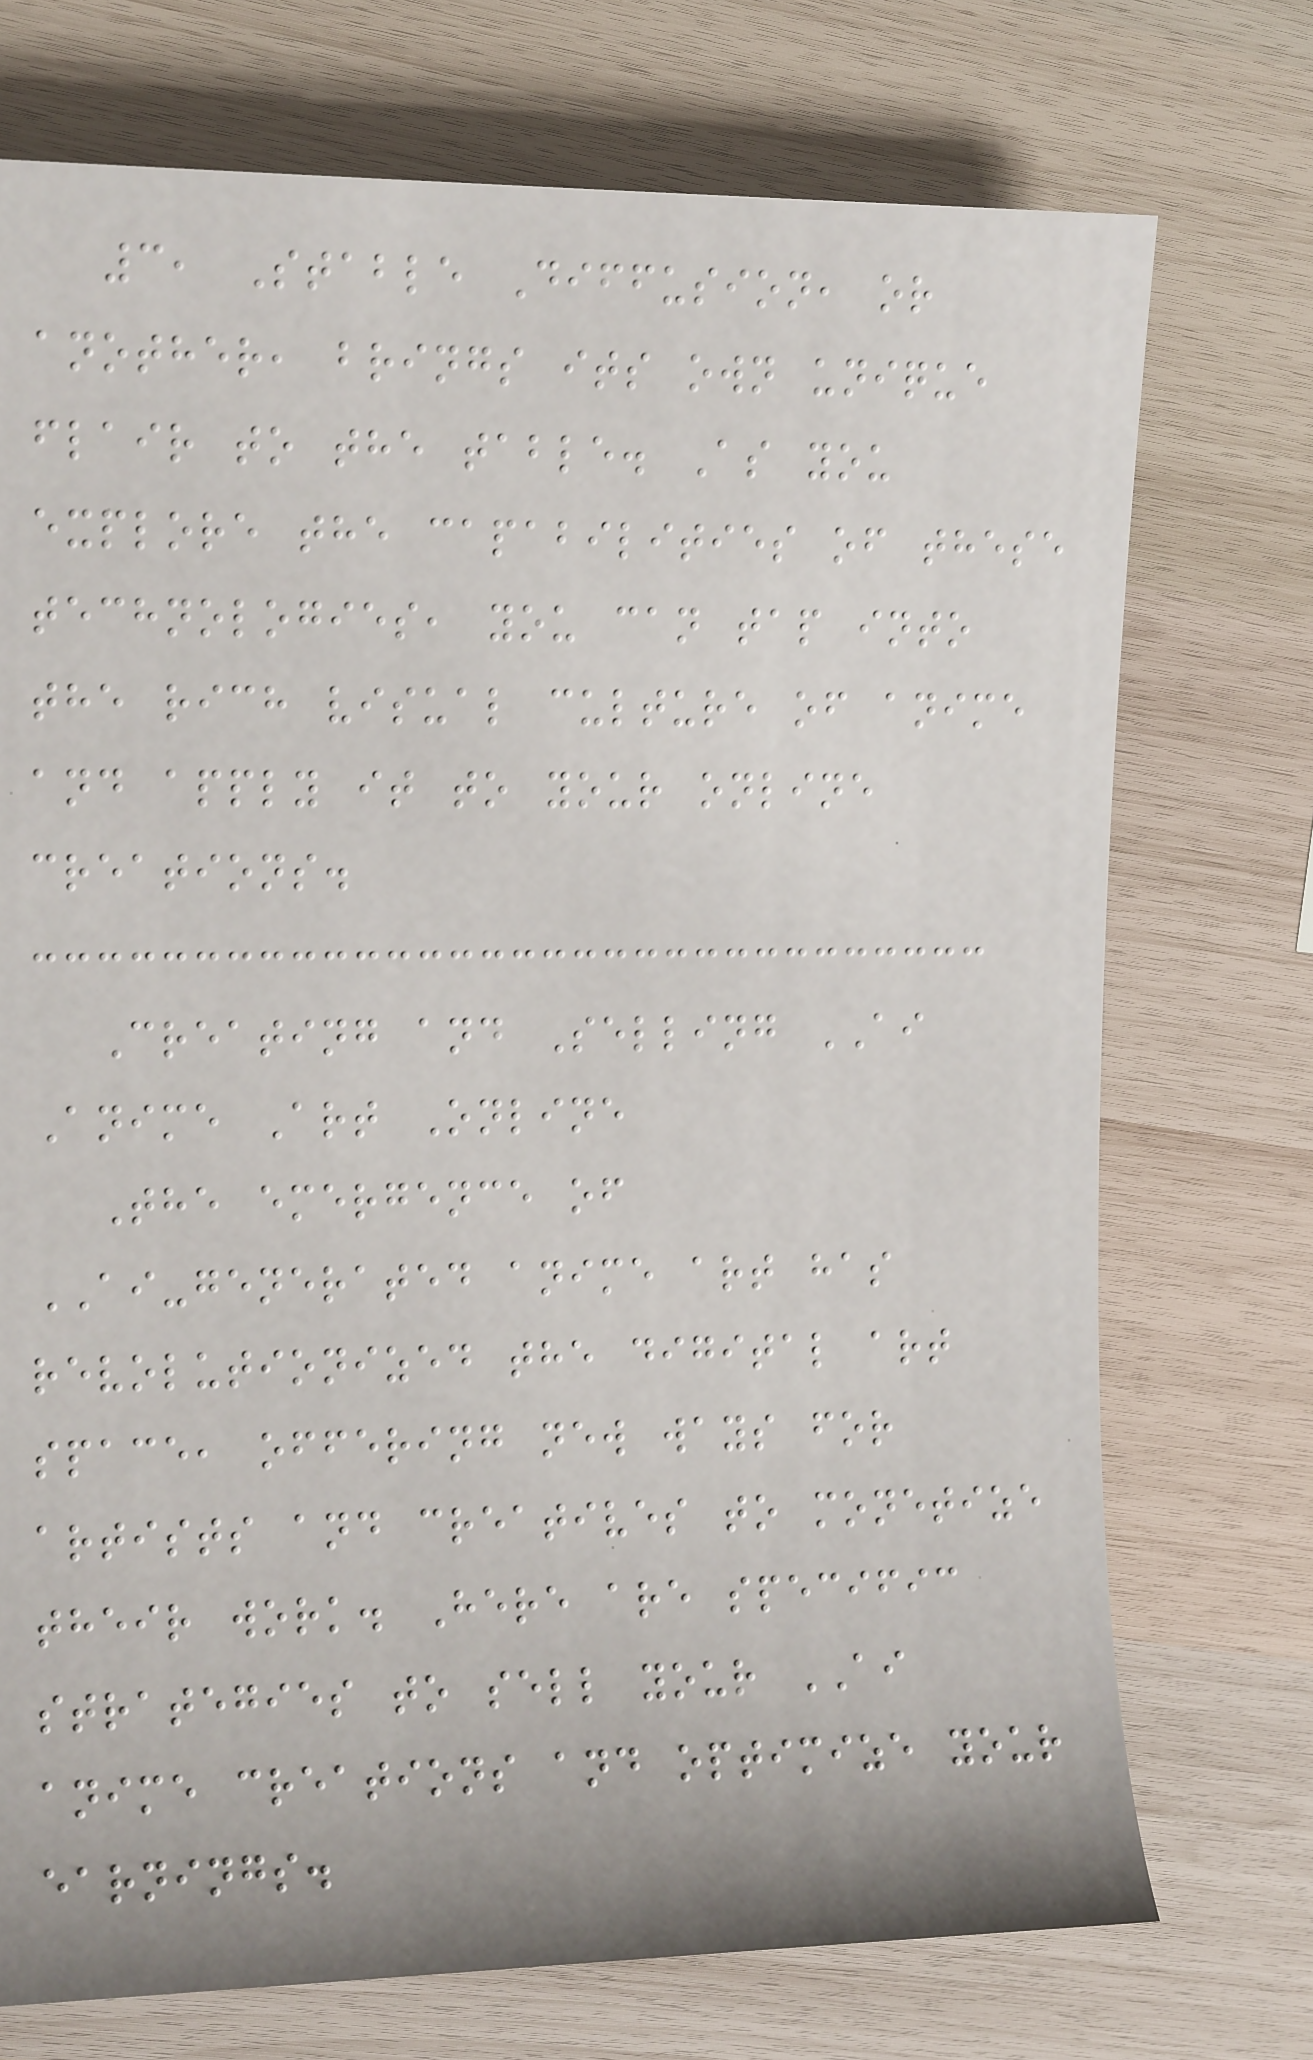3, Stable Diffusion, or
another, brings its own unique
flair to the table. As you
explore the capabilities of these
technologies, you can tap into
the rich visual culture of anime
and apply it to your online
creations.
Creating and Selling AI
Anime Art Online
The emergence of
AI-generated anime art has
revolutionized the digital art
space, offering new ways for
artists and creatives to monetize
their work. Here are specific
strategies to sell your AI
anime creations and optimize your
earnings.
